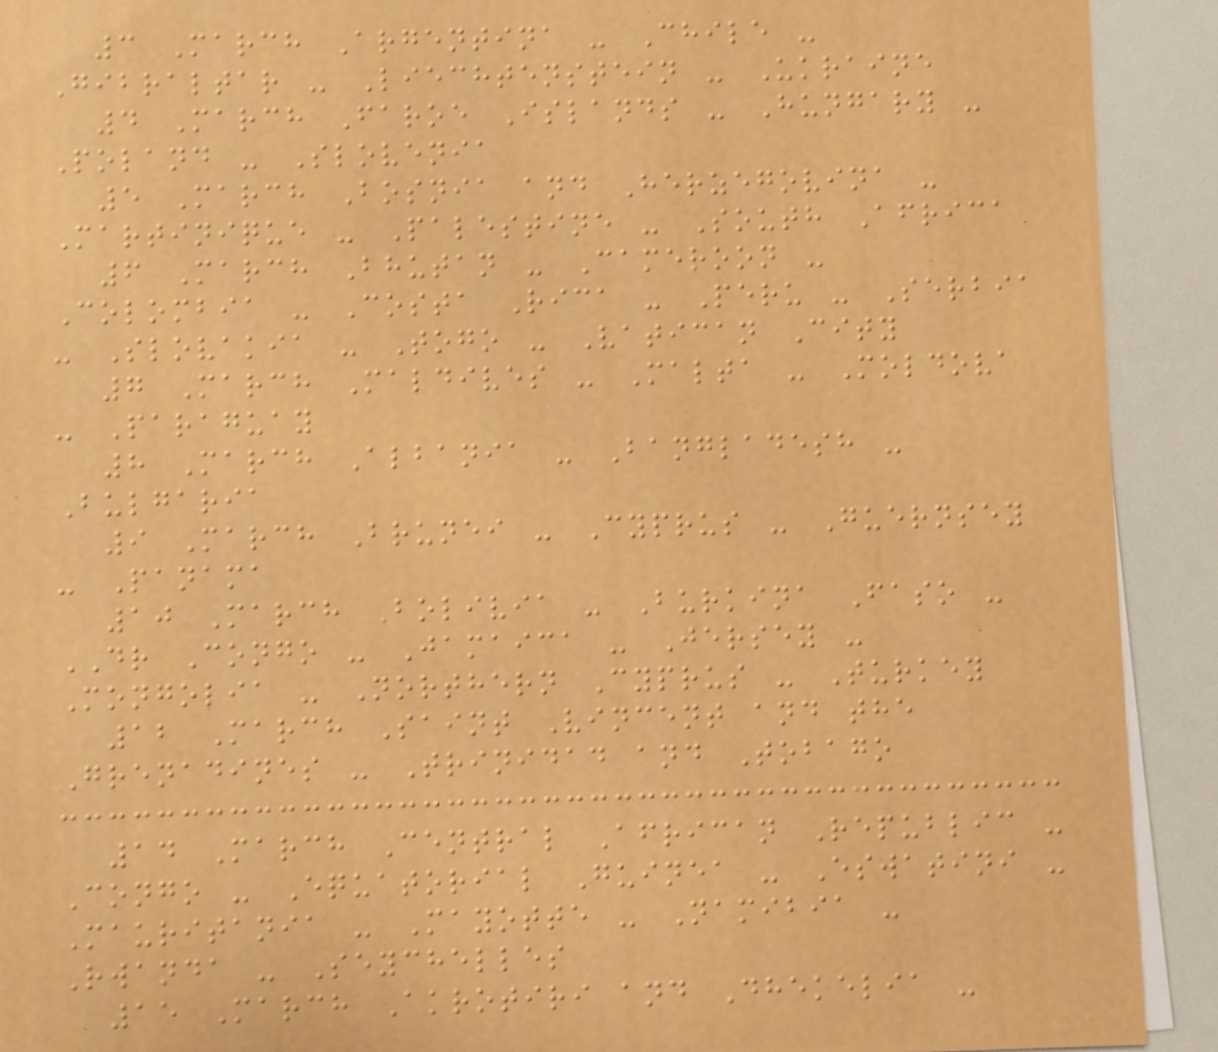3 March Argentina - Chile -
Gibraltar - Liechtenstein - Ukraine
4 March Faroe Islands - Hungary -
Poland - Slovenia
5 March Bosnia and Herzegovina -
Martinique - Palestine - South Africa
6 March Bhutan - Cameroon -
Colombia - Costa Rica - Peru - Serbia
- Slovakia - Togo - Vatican City
7 March Maldives - Malta - Moldova
- Paraguay
8 March Albania - Bangladesh -
Bulgaria
9 March Brunei - Cyprus - Guernsey
- Panama
10 March Bolivia - Burkina Faso -
DR Congo - Jamaica - Jersey -
Mongolia - Northern Cyprus - Turkey
12 March Saint Vincent and the
Grenadines - Trinidad and Tobago
14 March Central African Republic -
Congo - Equatorial Guinea - Eswatini -
Mauritania - Mayotte - Namibia -
Rwanda - Seychelles
15 March Akrotiri and Dhekelia -
